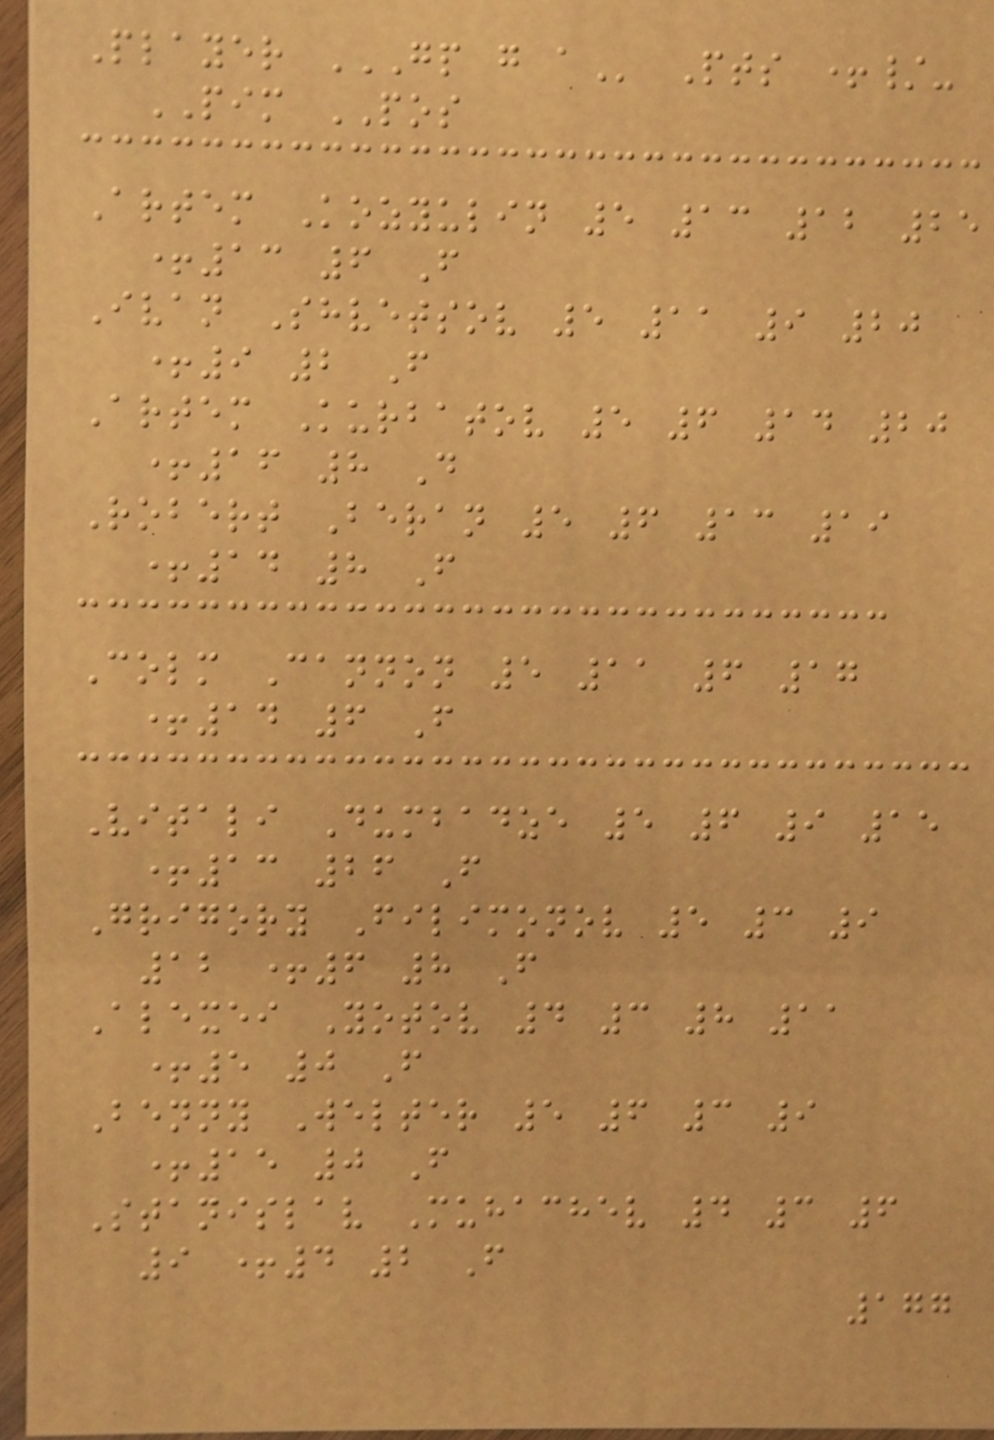Player GP G A Pts +/-
PIM POS
Artem Kozyulin 5 13 12 25
+13 6 F
Ivan Shvetsov 5 11 9 20
+9 2 F
Artem Kurbatov 5 6 14 20
+16 8 D
Robert Beran 5 6 13 19
+14 8 F
Colm Cannon 5 11 6 17
+14 6 F
Vitali Dumbadze 5 6 9 15
+13 26 F
Grigory Filimonov 5 3 9
12 +6 8 F
Alexei Yotov 4 3 8 11
+5 0 F
Benny Welter 5 6 3 9
+15 0 F
Stanislav Muhachev 4 3 6
9 +4 2 F
177
